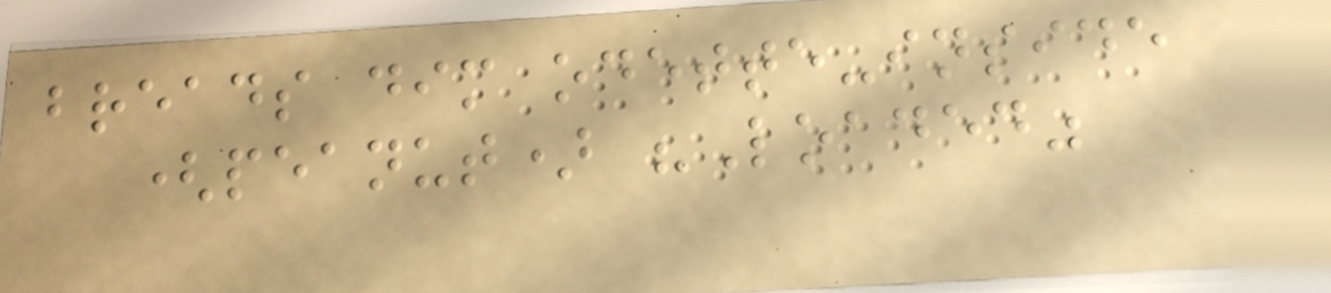breads dim odette-inside
(peanut) "Loaded"
